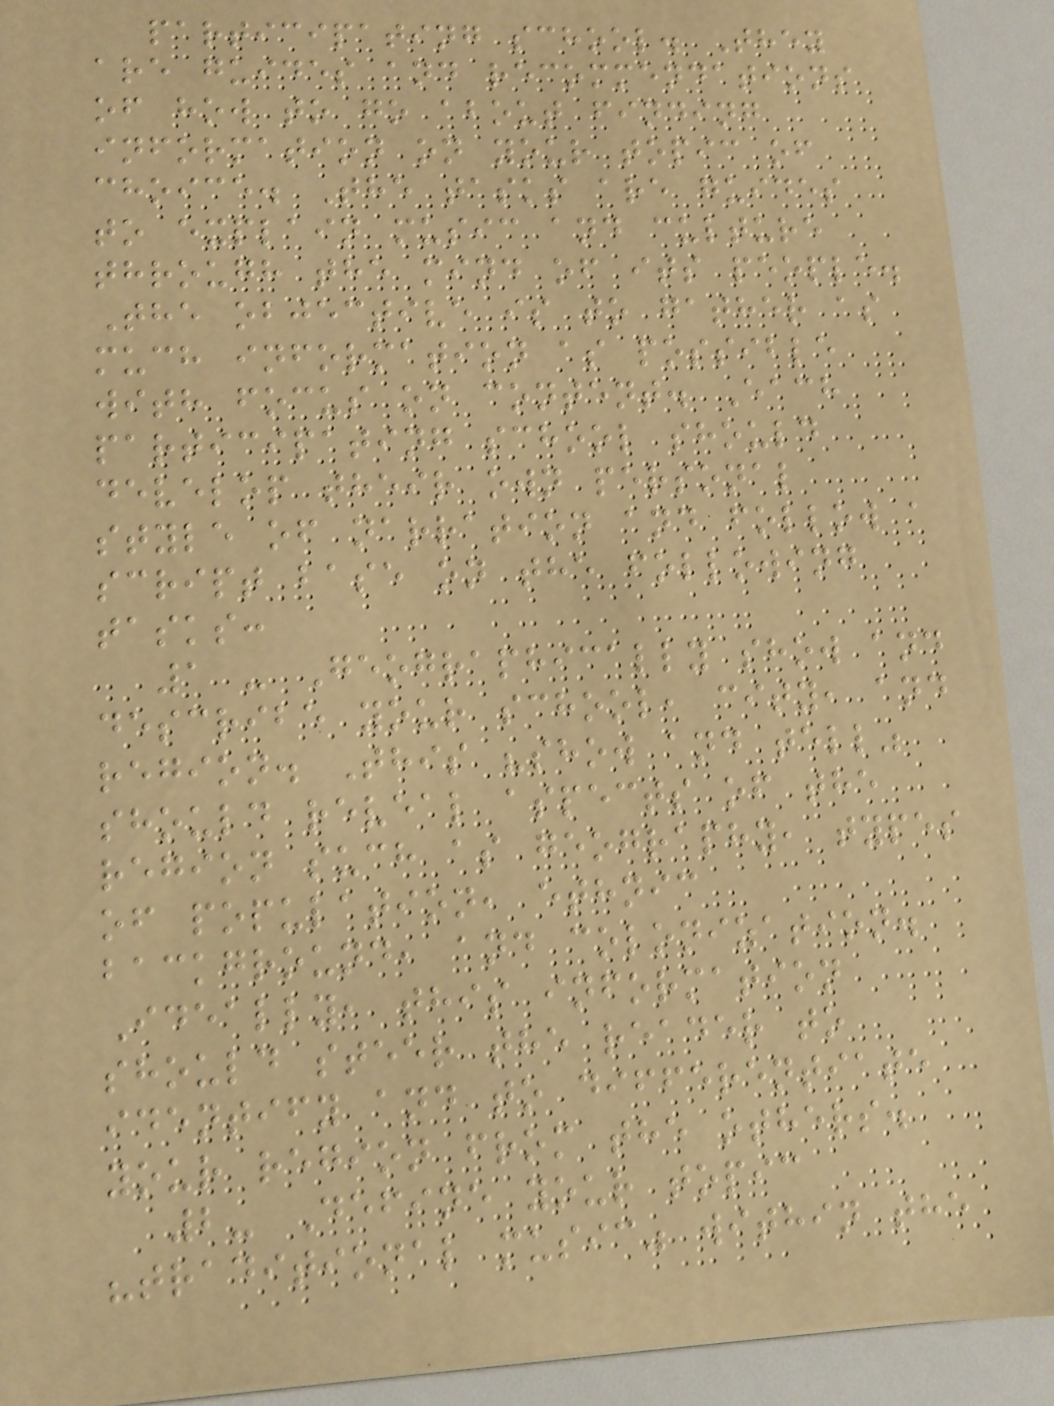participating school. They
are guides and recommendations
of how to go about finding
information on your topic of
choice. The tasks are guides
to explain music and culture
through the mind of its people.
The objective is to gather as
much information as possible
with focus on content. Each
participating school should
develop their own personal
style of narration and follow a
script base on the following
tasks:
1 - Geographically show and
describe your school, city, and
region. This "show and tell"
should reveal aspects of the
region such as geography, types
of population, ethnic
background, and colonization.
Ideally, this information
should steer the reader to
identify and to differentiate
your region from the others.
2- Define your topic
"traditional music" within the
